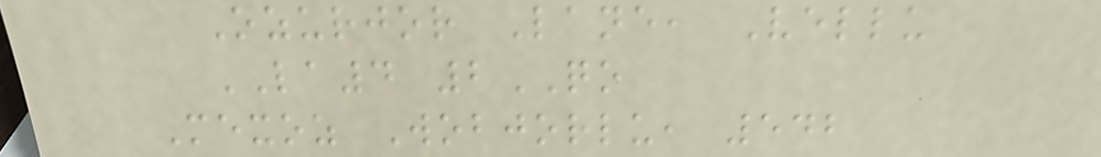Ozurjor Lane, Vellu
LA4 2QO
Mexoz Wobjorlu, 542
